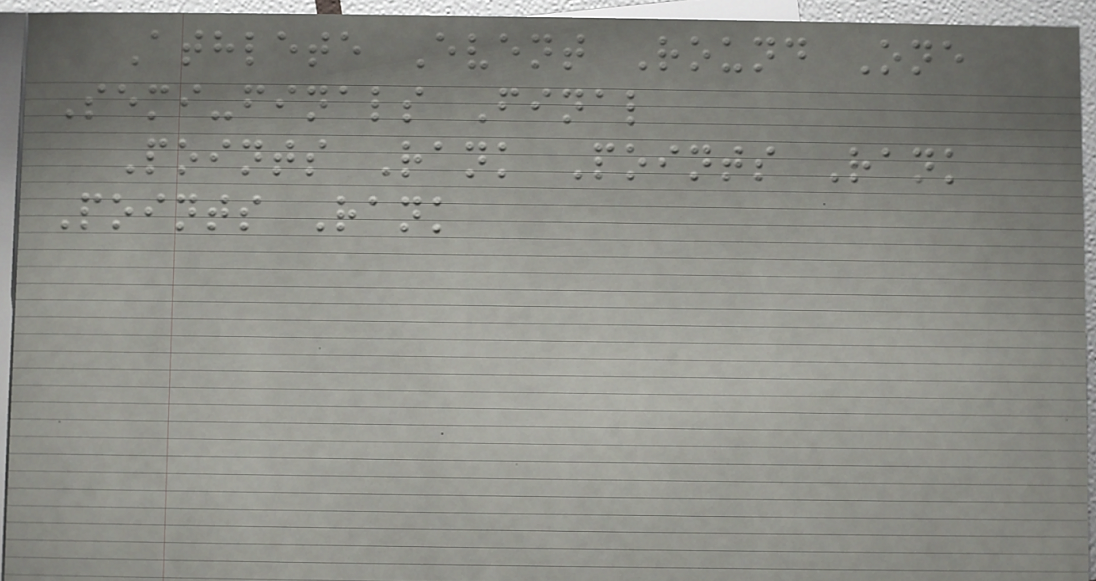Athlete Event Round One
Semi-finals Final
Points Rank Points Rank
Points Rank
